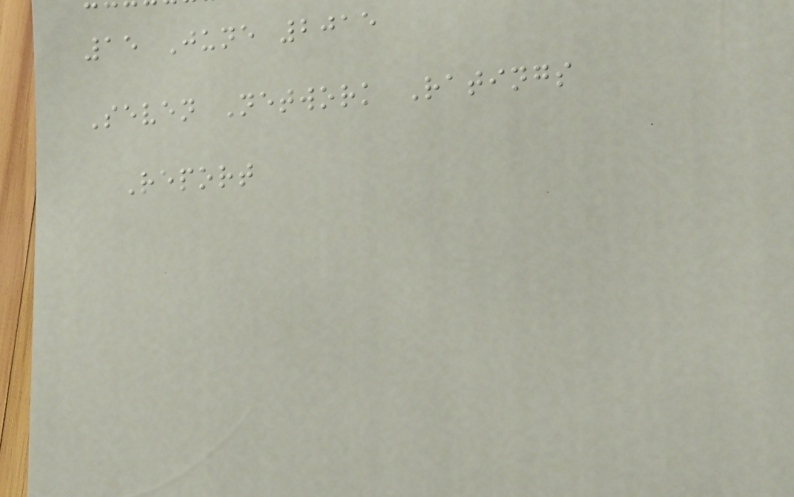15 June 2015
Seven Network Ratings
Report
